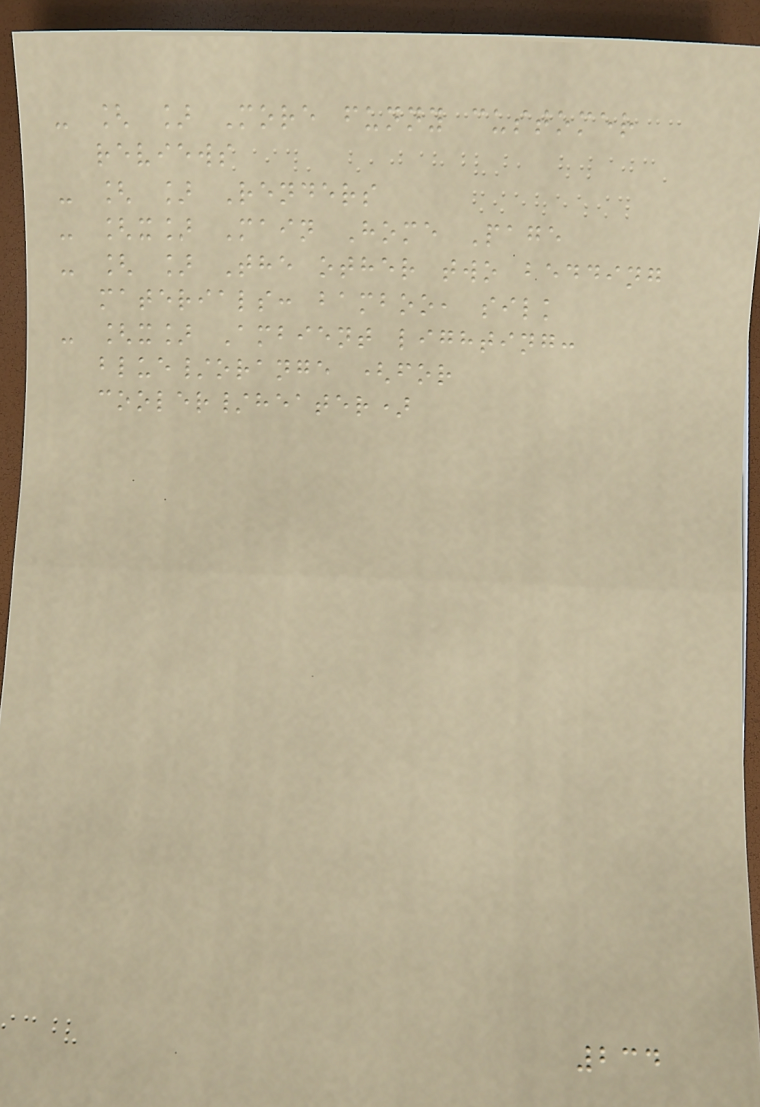- [ ] More funny customer
reviews
- [ ] Renders
- [x] Main Home Page
- [ ] The other two bedding
materials: bamboo, silk
- [x] Ambient lighting:
blue/orange (for
cooler/heater)
234
